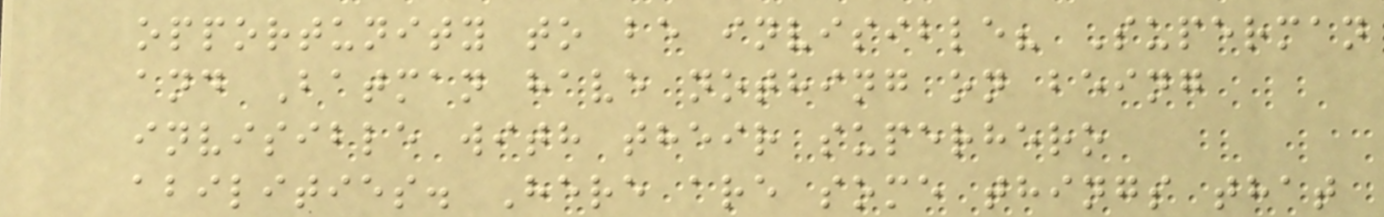opportunity to be invisible? Superman
and Batman have nothing on being
invisible with their superhero
abilities. Here are some things that
